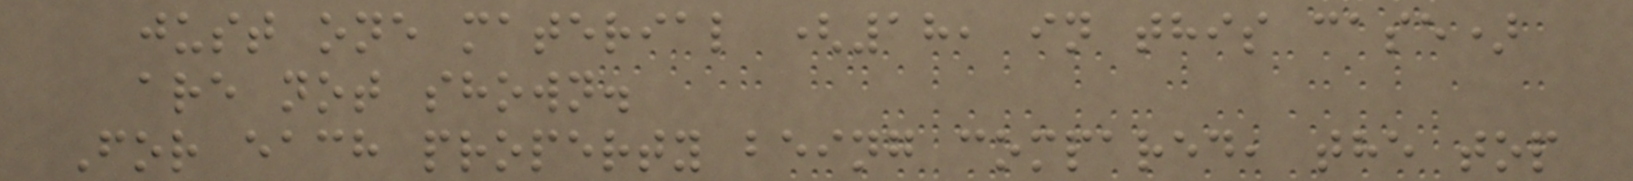just one material (18, in this case)
are not shown.
For each property being compared, the top
